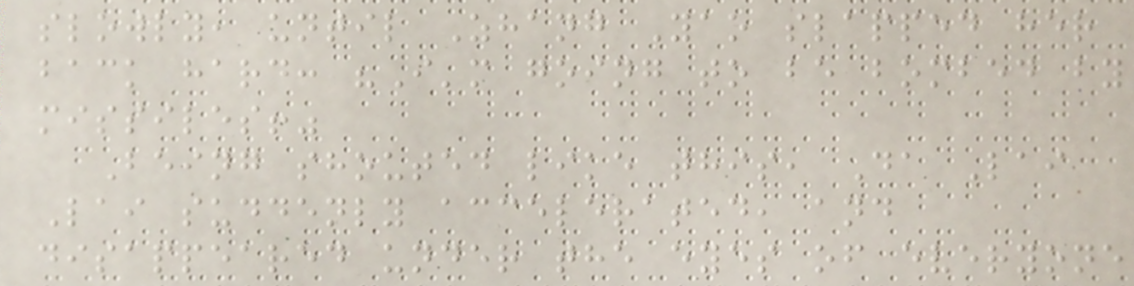slowly, until Zhang Yao slapped her
back hard: "I'm going to be bombed by
missiles!"
Being shouted like this, Da Lai
Lai suddenly accelerated, and
disappeared under the eyes of everyone
